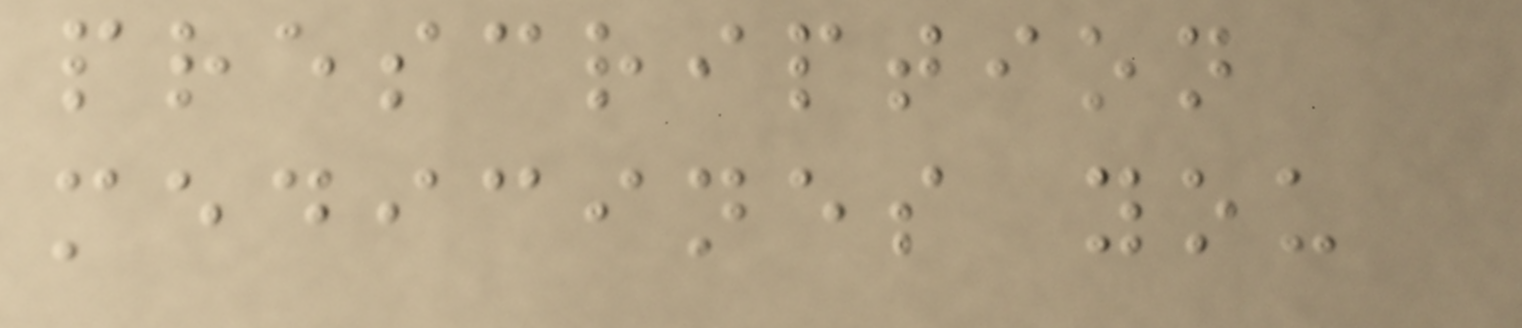prescription
medicines you
